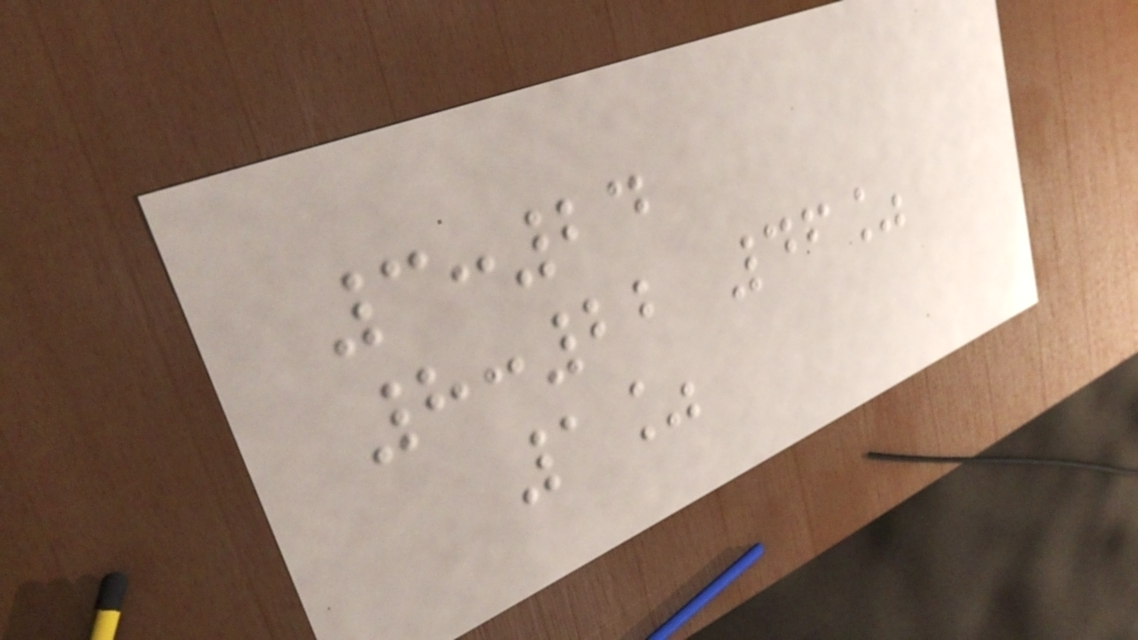3:24
8:22 46%
1%
